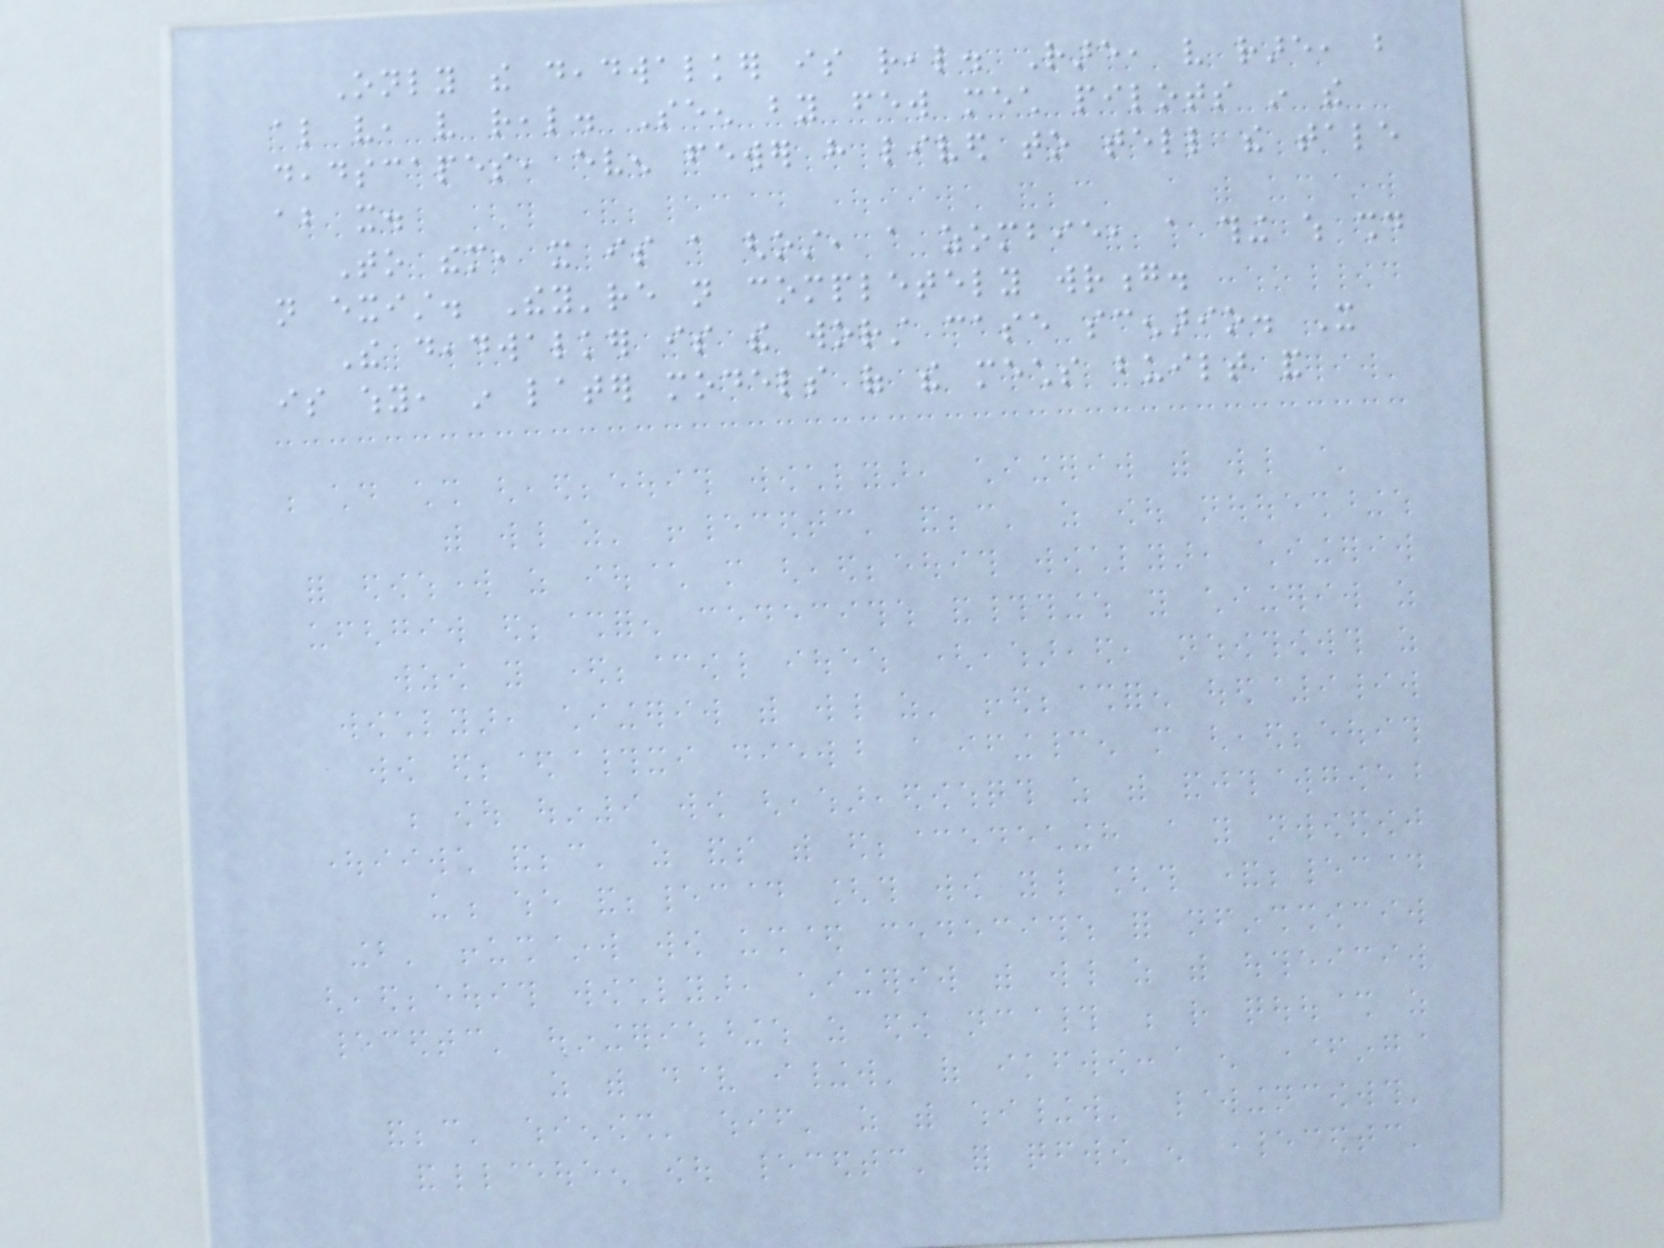Only the deadwalker is real. Rare, very rare, but
also very, very real. Seen by few mech pilots in the
deadscapes, even fewer have lived to tell the tale
about it.
To them, it is a ghost, a zombie, a thing which should
not exist. They're not completely wrong.
The deadwalker is the worst case scenario. It
is why, in later models of the mechs built and
